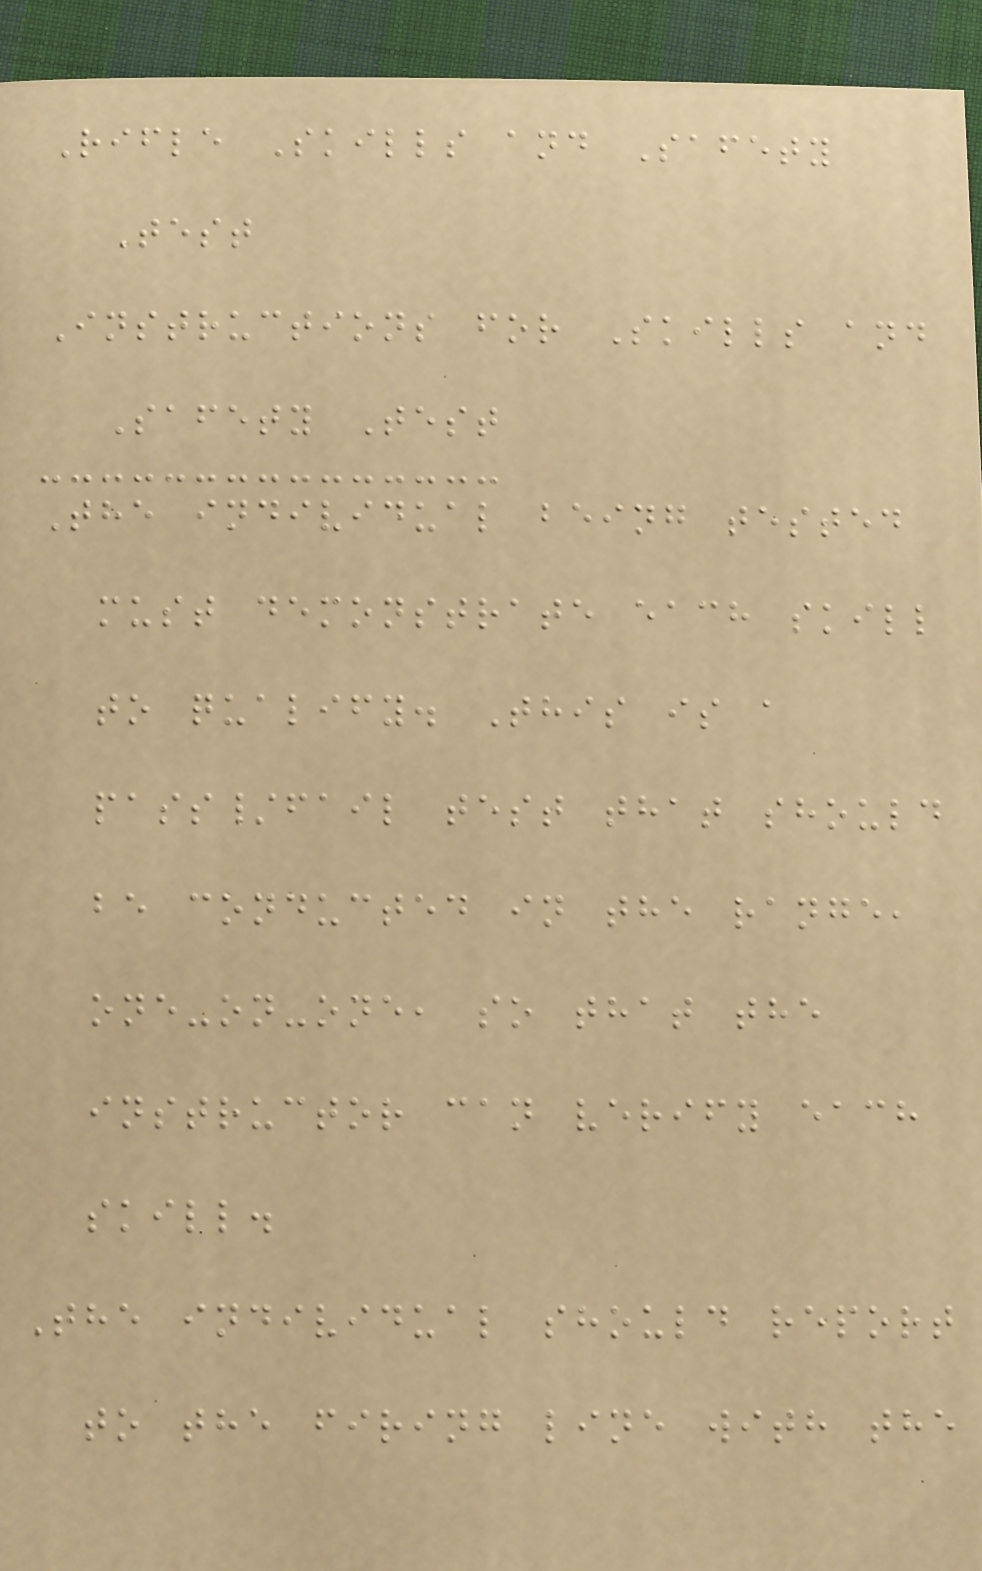Rifle Skills and Safety
Test
Instructions for Skills and
Safety Test
The individual being tested
must demonstrate each skill
to qualify. This is a
pass/fail test that should
be conducted in the range,
one-on-one, so that the
instructor can verify each
skill.
The individual should report
to the firing line with the
